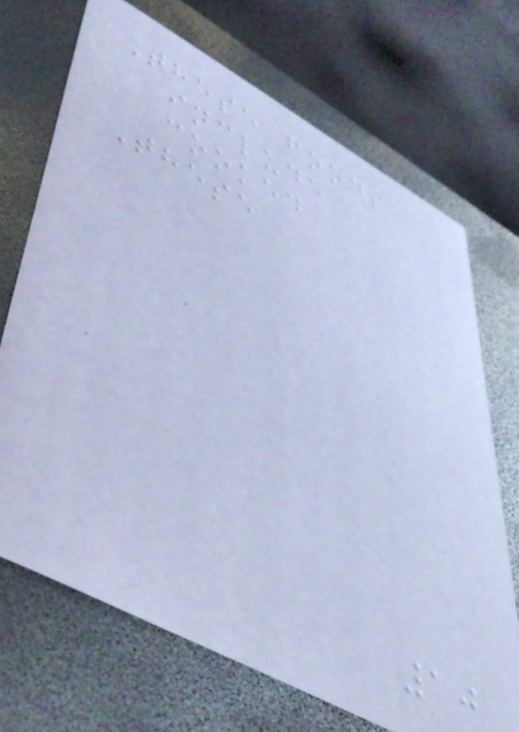These foods
include
cooked
These
10
